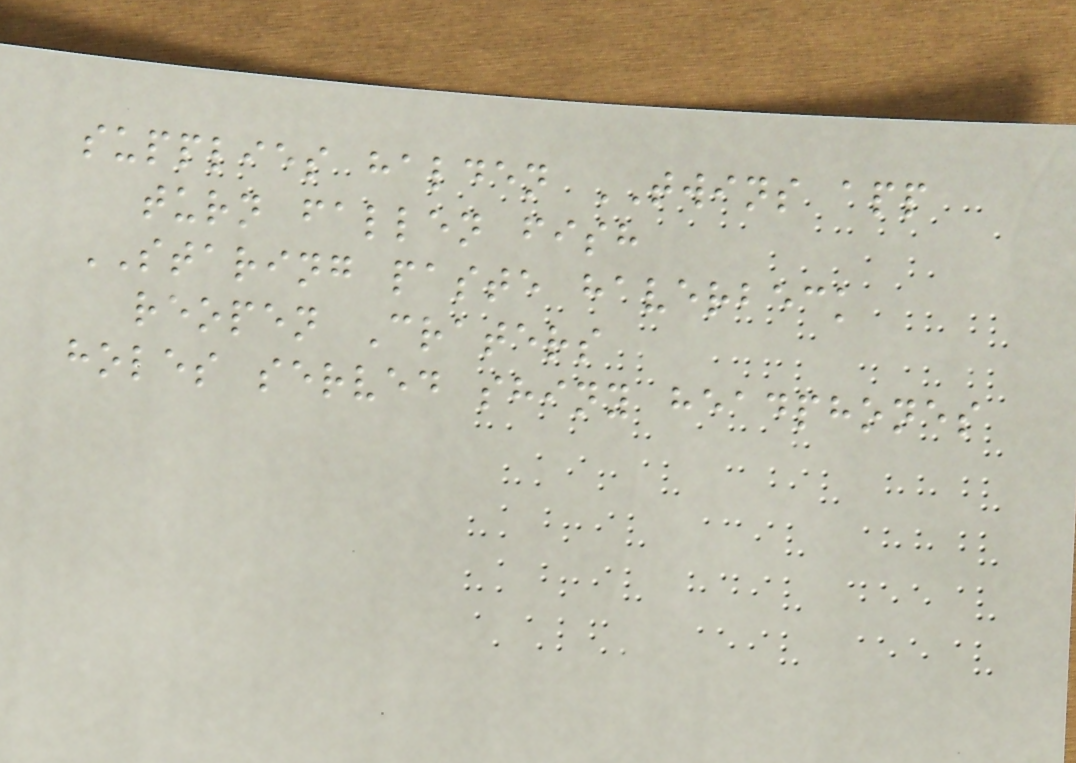supplies halden TWINS app
turn fallen fish
STARING paste haverbeck
reopen Craters
holes served shiny headphones
